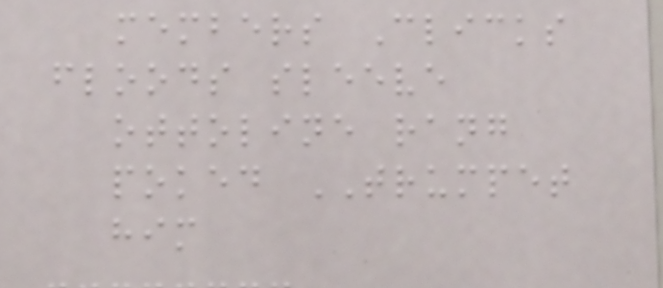members Clicks
floods sleeve
ottoline rang
poked TRUMPET
him
